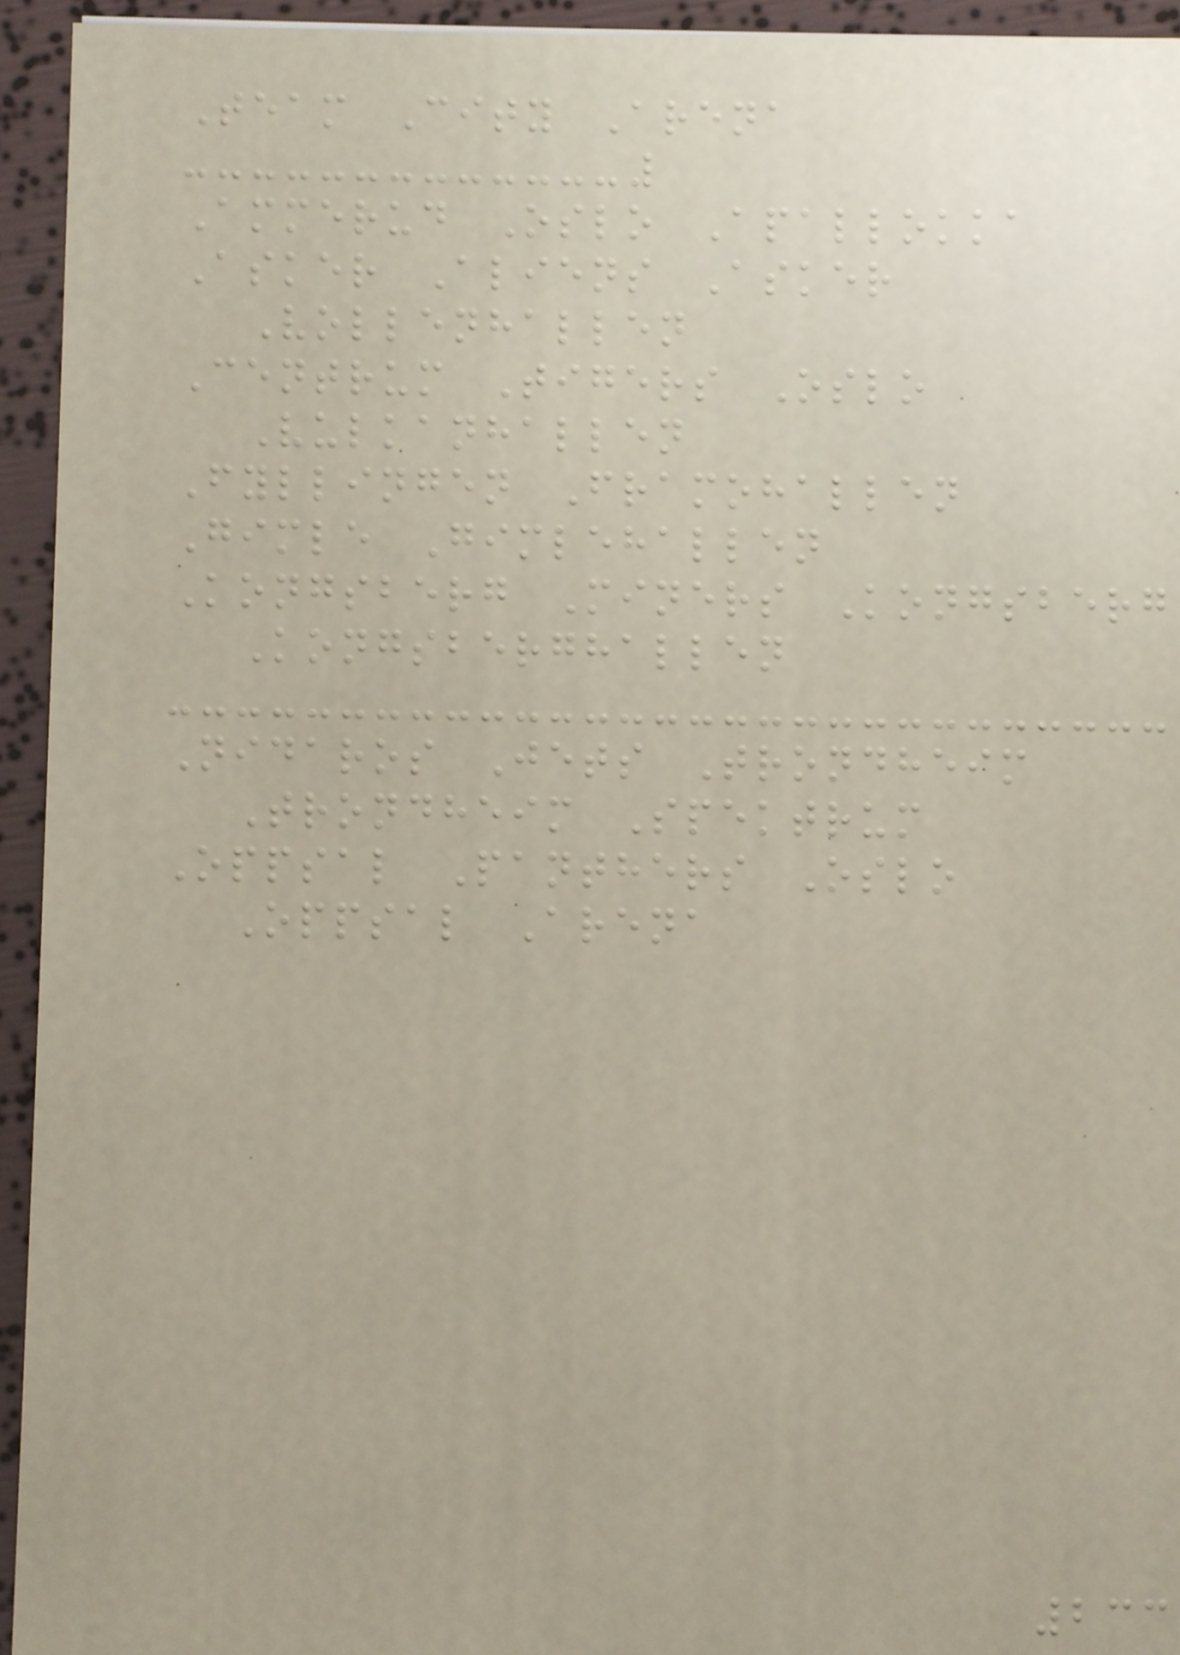Team City Arena
Ammerud Oslo Apallokka
Asker Aliens Asker
Vollenhallen
Centrum Tigers Oslo
Vulkanhallen
Fyllingen Framohallen
Gimle Gimlehallen
Kongsberg Miners Kongsberg
Kongsberghallen
Nidaros Jets Trondheim
Trondheim Spektrum
Oppsal Panthers Oslo
Oppsal Arena
233
